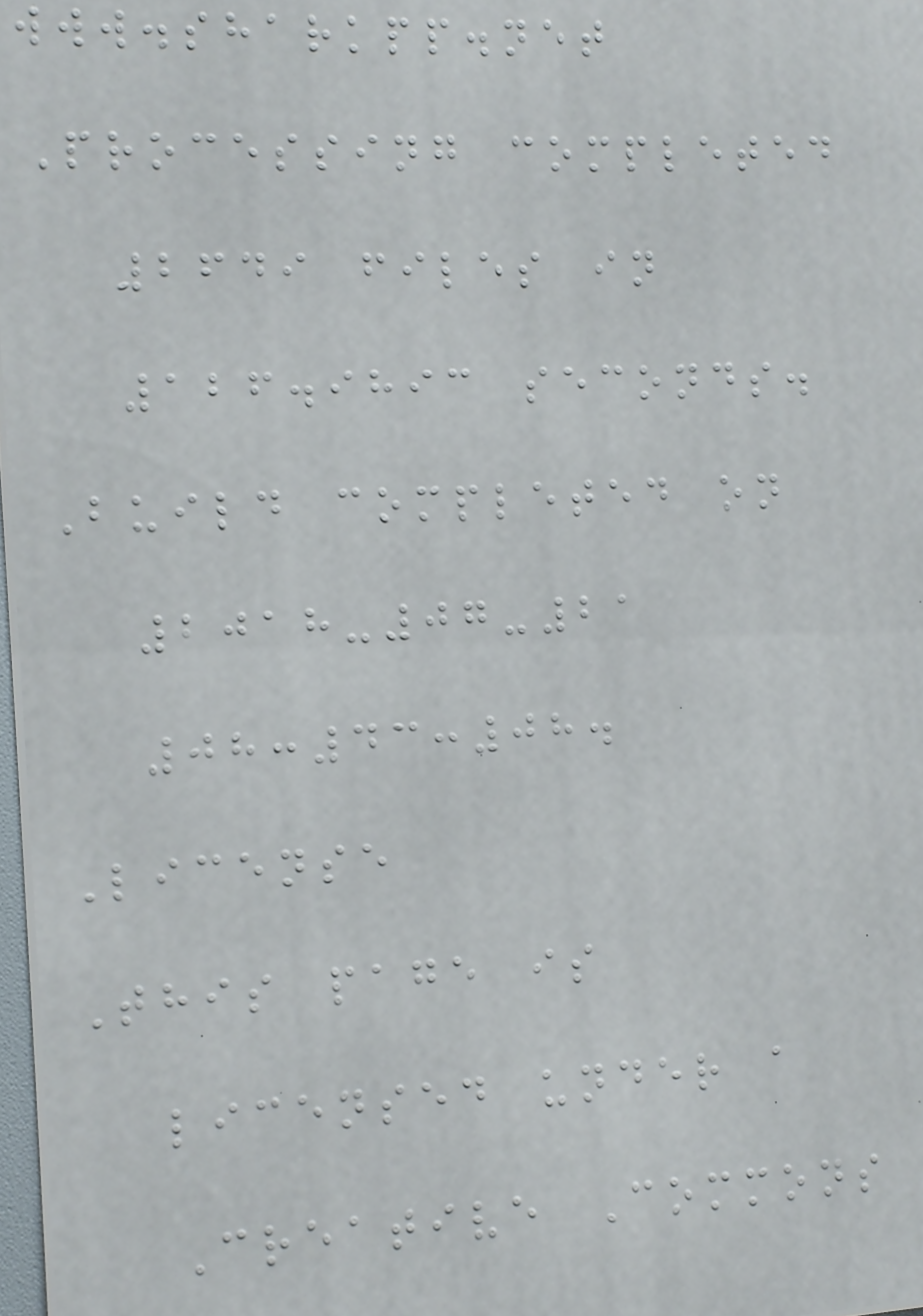www.sharkpp.net
Processing completed
2649 files in
126.9893 seconds.
Build completed on
2018-07-21
08:43:08.
License
This page is
licensed under a
Creative Commons
